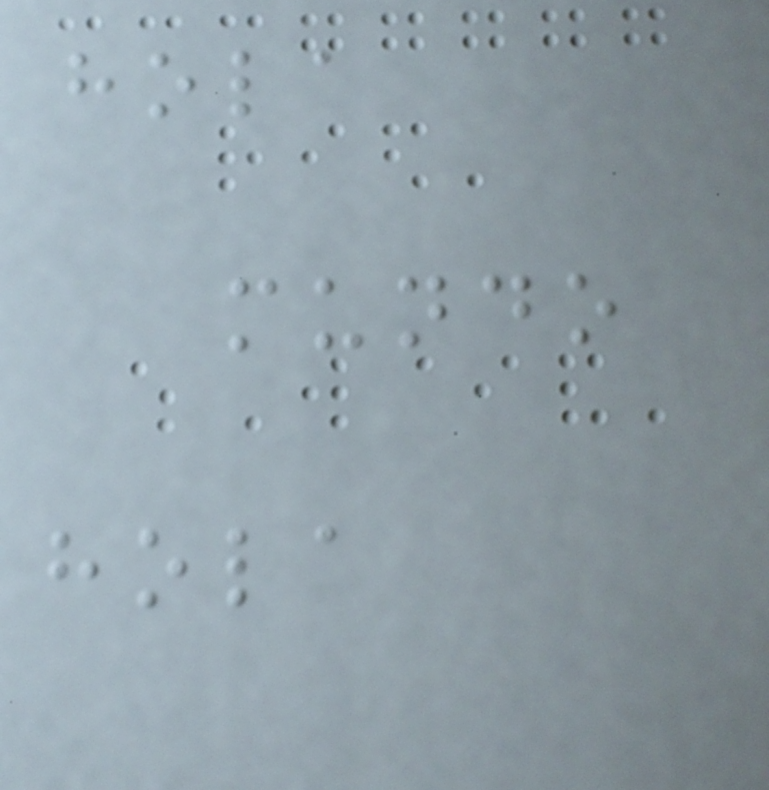hola
mundo
hola
